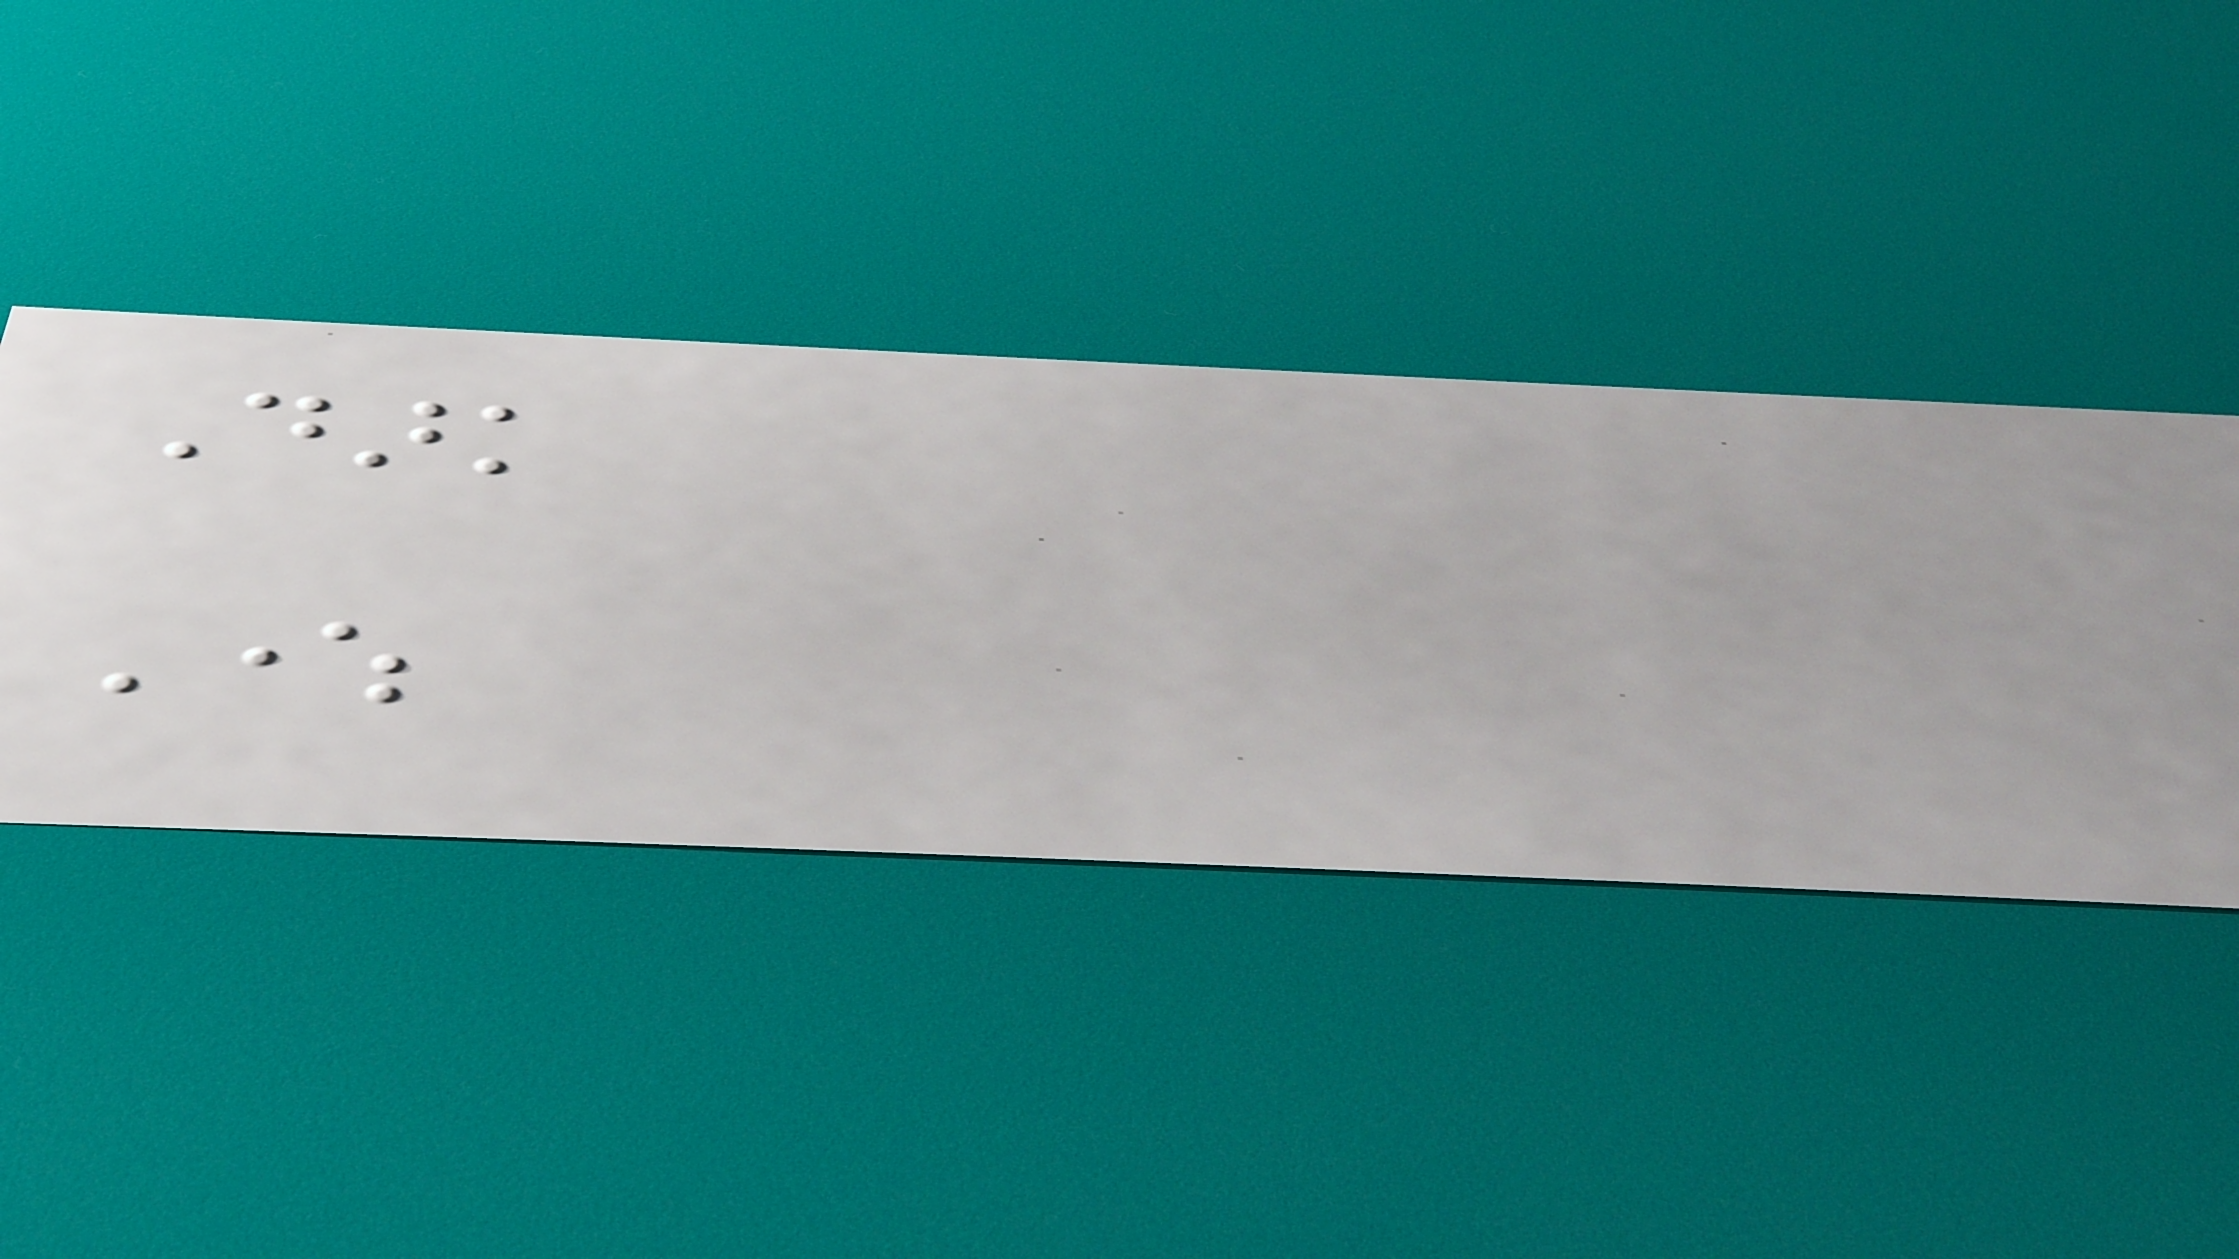Dark
Where
